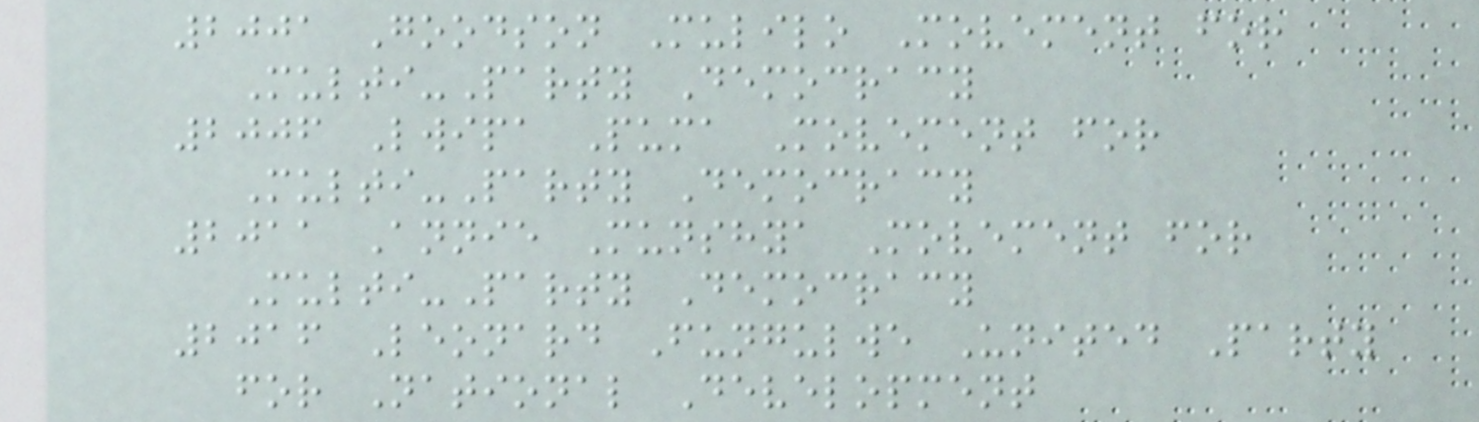2001 Goodson Mulilo Movement for
Multi-Party Democracy
2006 Lwipa Puma Movement for
Multi-Party Democracy
2011 Annie Munshya Movement for
Multi-Party Democracy
2016 Leonard Fungulwe United Party
for National Development
